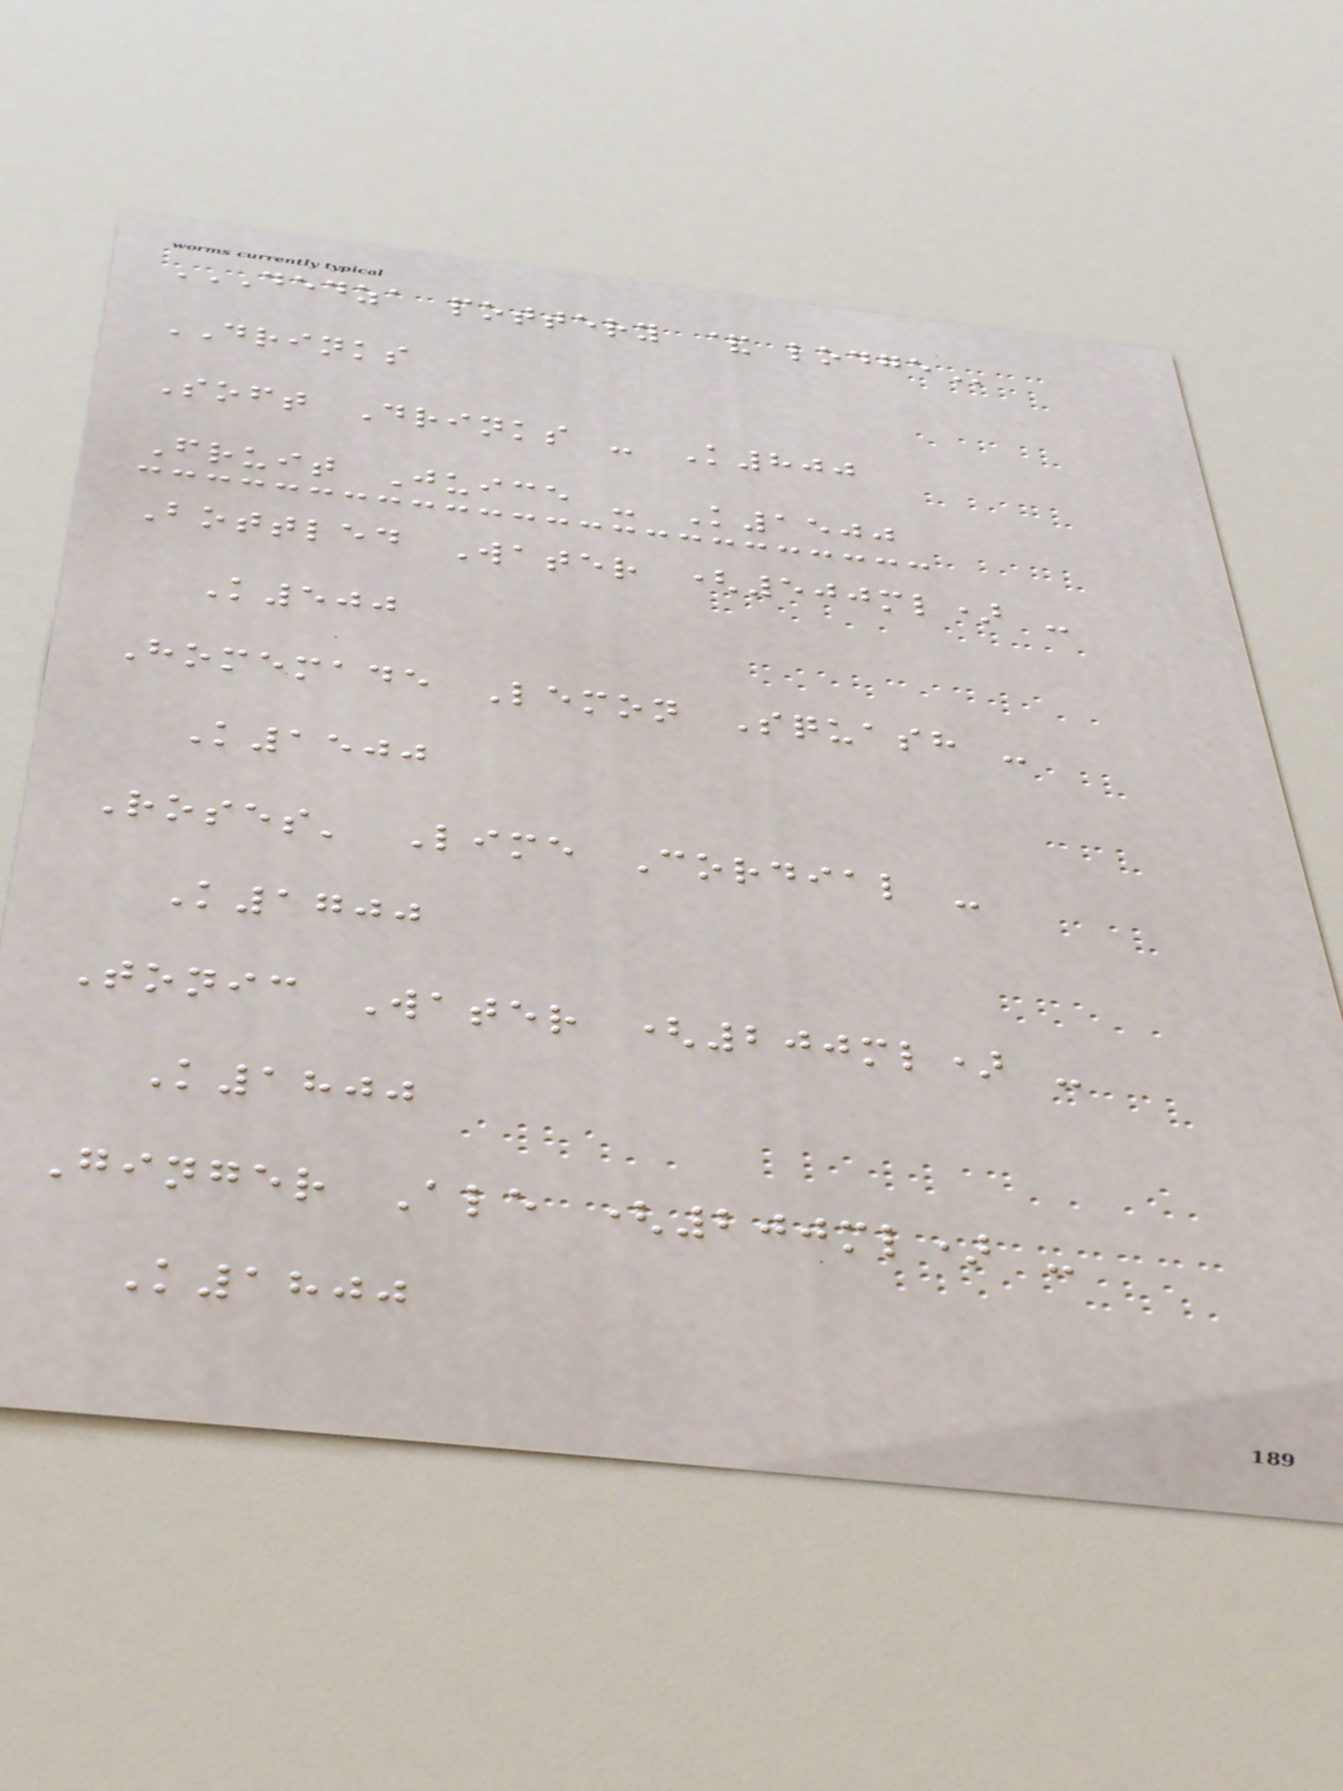DEDZA POTTERY & LODGE
DRINKS
Soft Drinks - K800
Fruit Juice - K1500
Bottled Water (500ml) -
K500
Homemade Lemon Squash -
K1500
Roses' Lime Cordial -
K1700
Tonic Water (200ml) -
K1800
Ginger Ale (200ml) -
K1800
